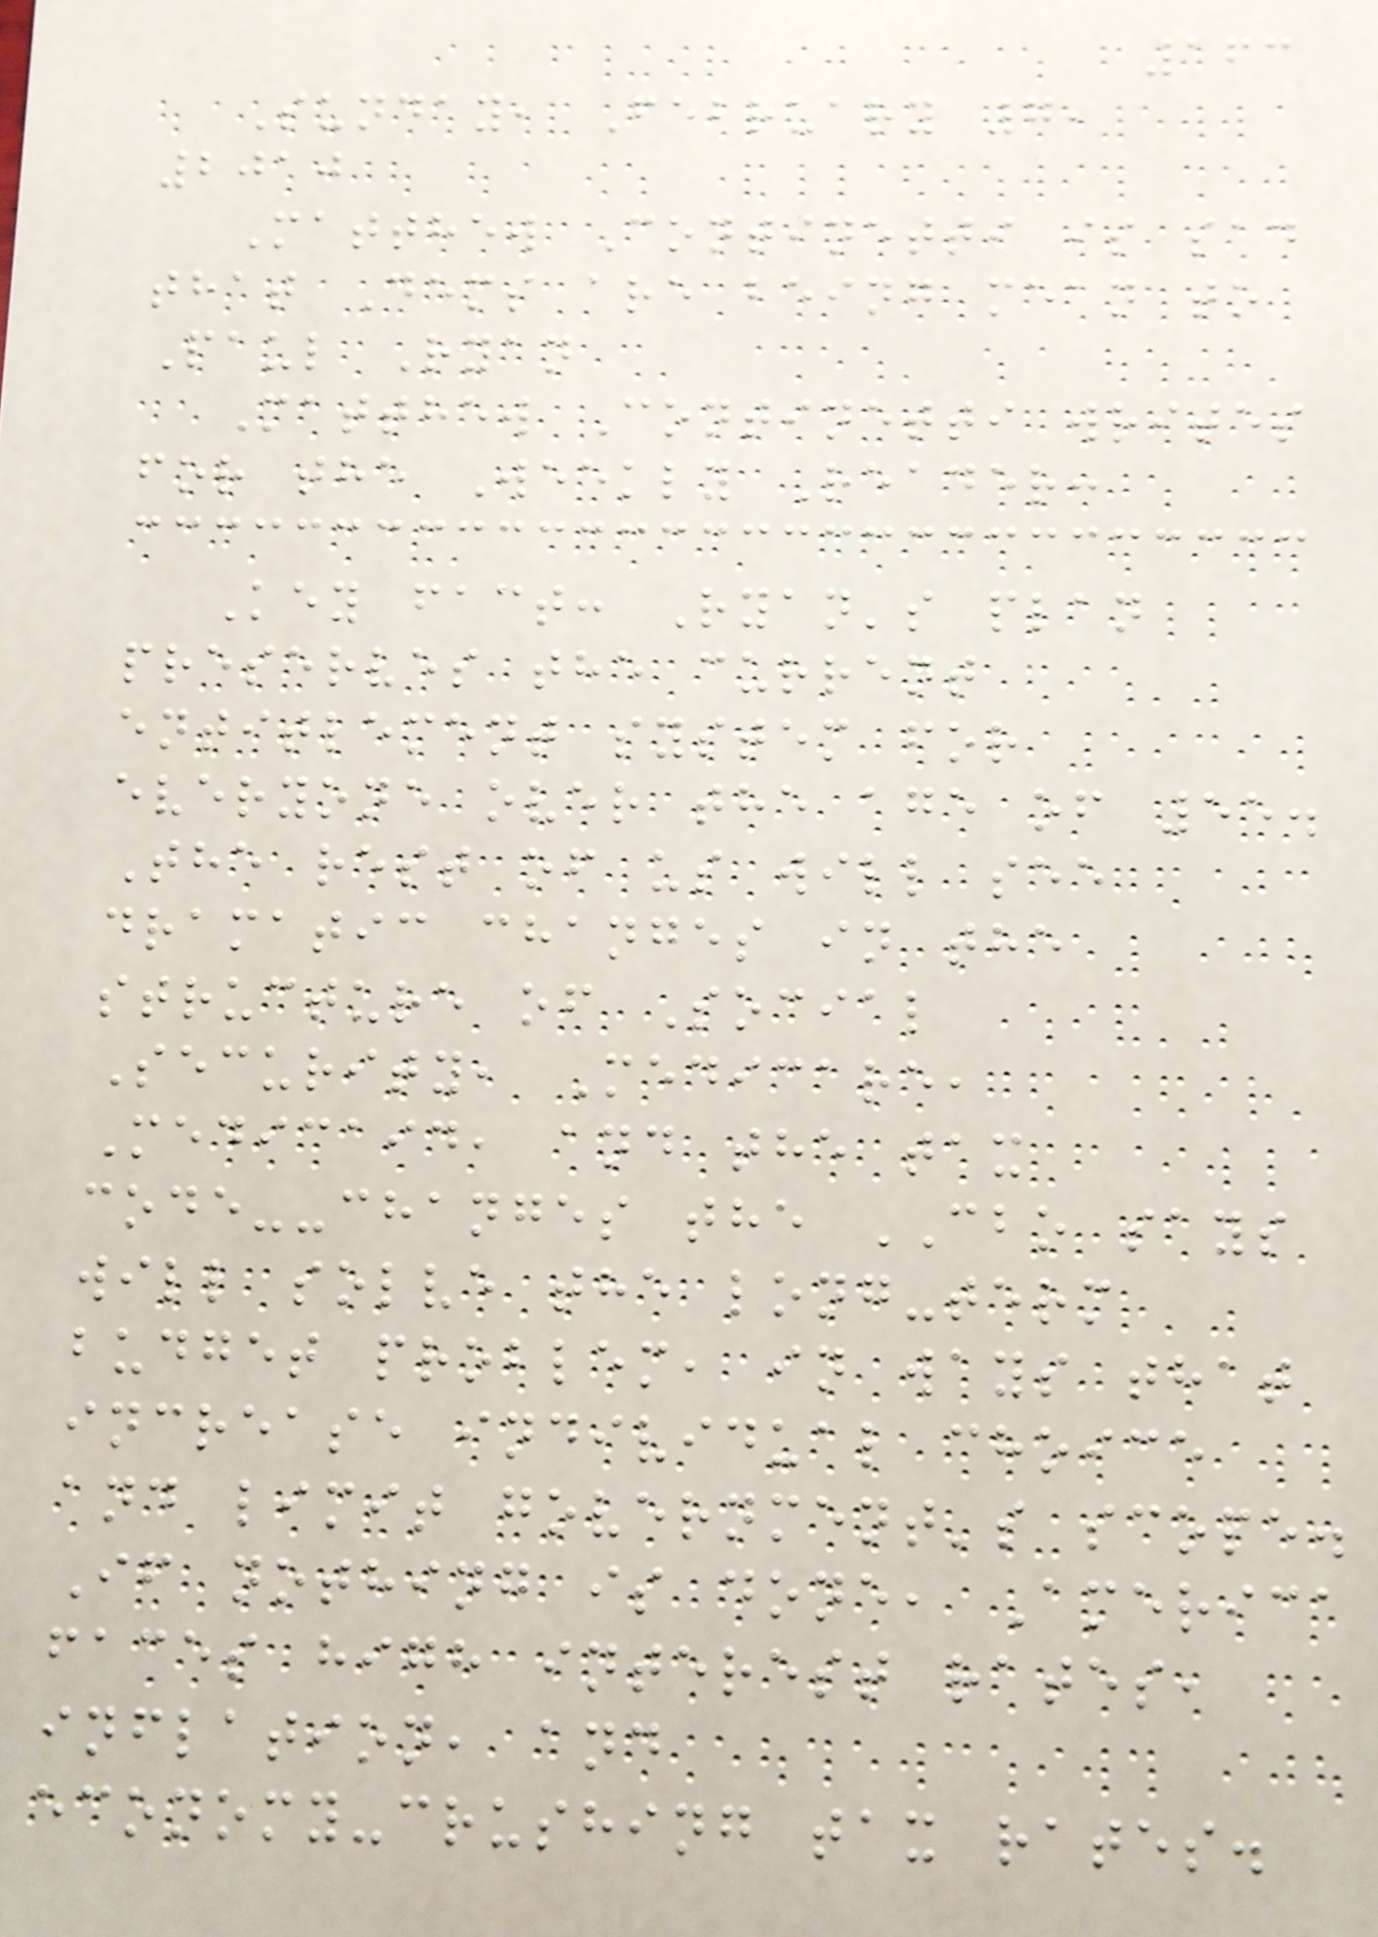163
Sunday, February 7,
2010
Matthew Continetti is sad
that Dems are being mean to
Paul Ryan
Matthew Continetti writes
for the Weekly Reader:
Key fact: Ryan's plan
preserves the current
entitlement system for
everyone over the age of 55.
The rest of us will see
dramatic changes in the
structure of Social
Security, Medicare,
Medicaid, and the tax
code--changes the CBO says
will solve the long-term
budget problem, in ways that
increase individual choice
and limit government's scope.
If nothing is done, America
faces high interest rates,
inflation, and
economy-crushing tax rates.
